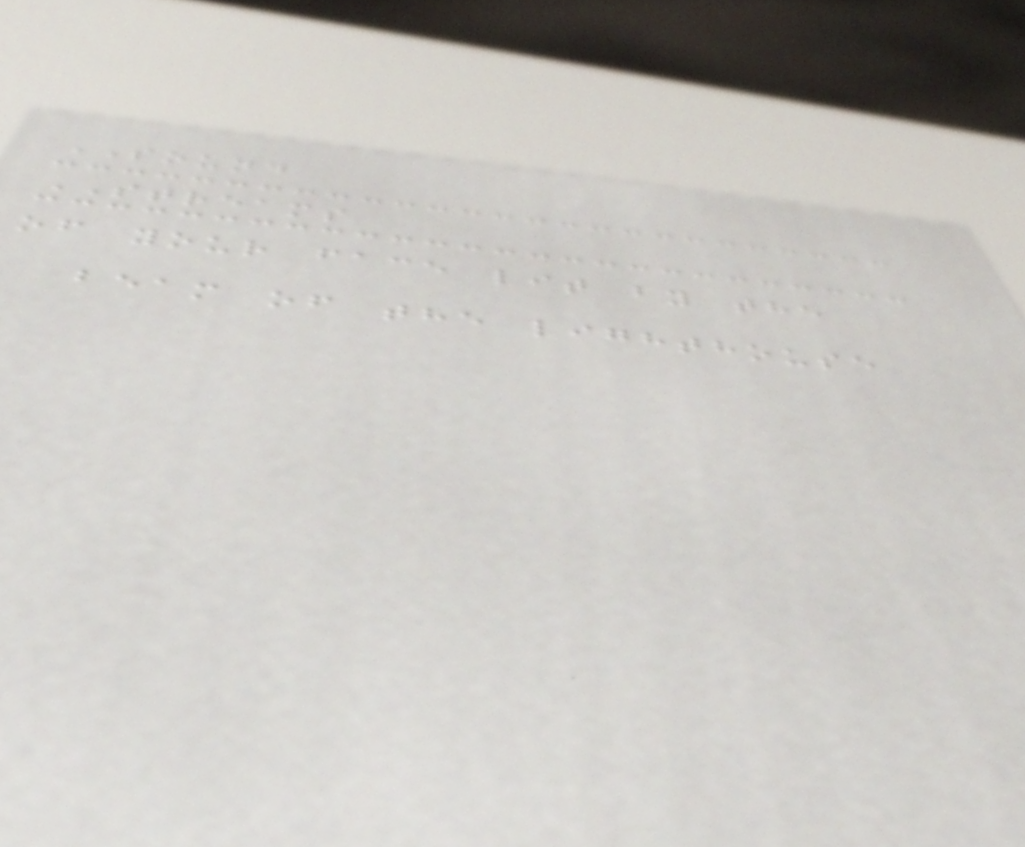SOUND
STREAMS
of your face lit by the
beam of the lighthouse
